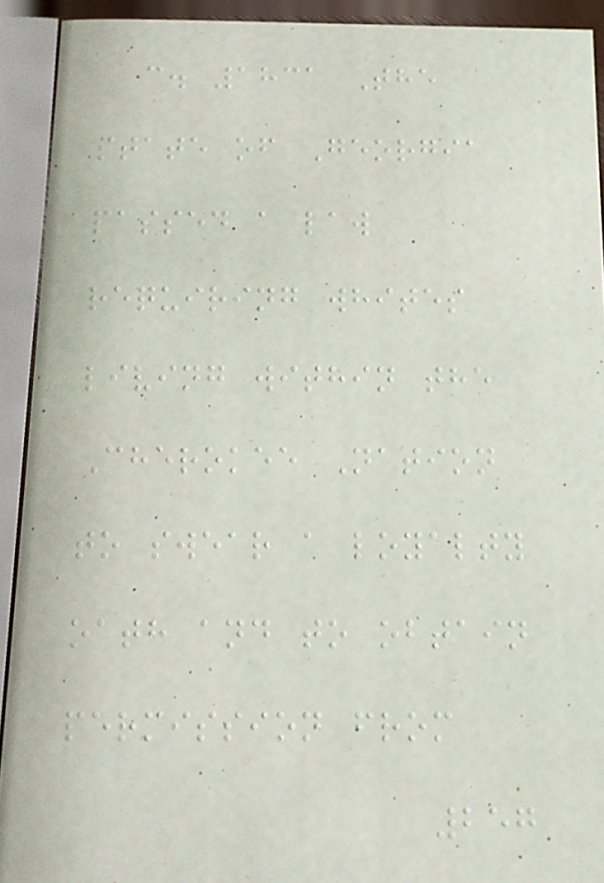c. 1831 The
state of Georgia
passed a law
requiring whites
living within the
Cherokee Nation
to swear a loyalty
oath and to obtain
permission from
257
